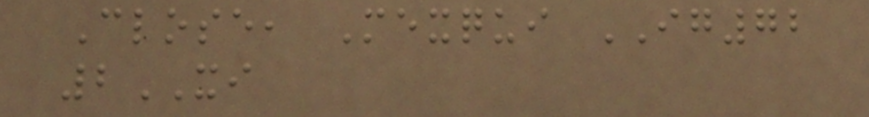Close, Mexqui IG72
2XI
